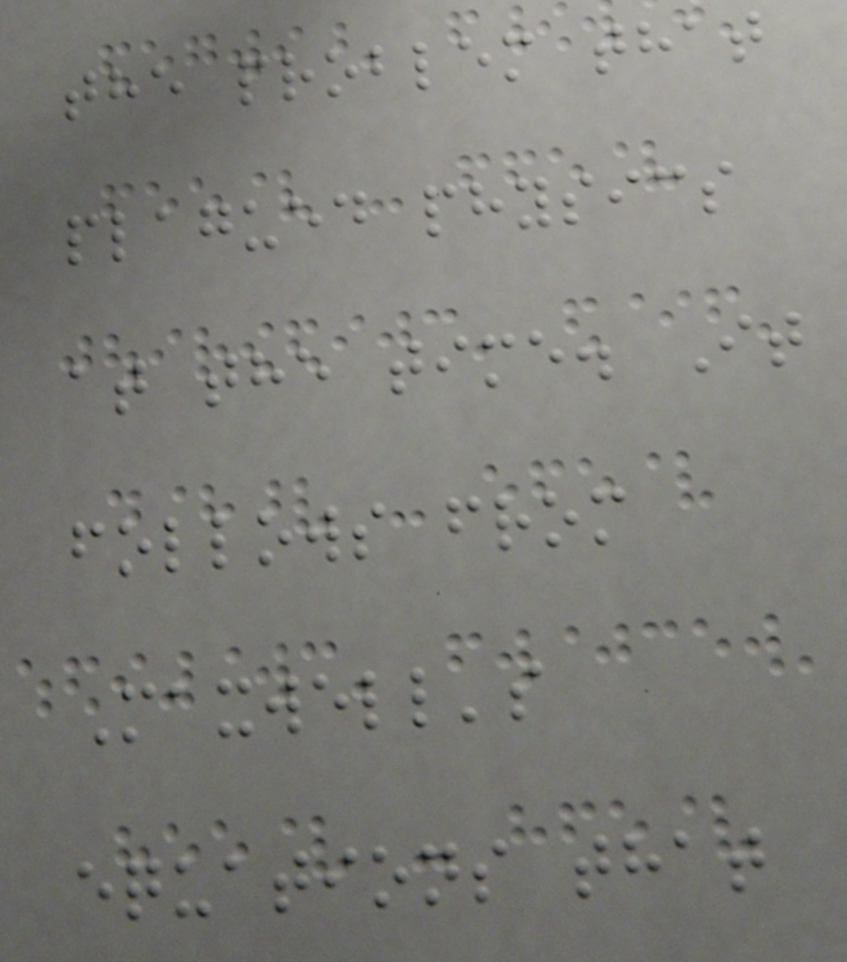the problem that
plagued physics
at the time. It
follows from
Maxwell's
equations that
